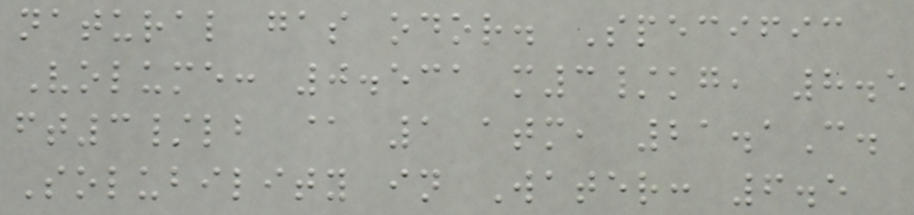natural gas odor. Specific
Volume: 0.531 m3/kg, 8.5
ft3/lb @ 1 atm, 21.1C.
Solubility in Water: 6.5
